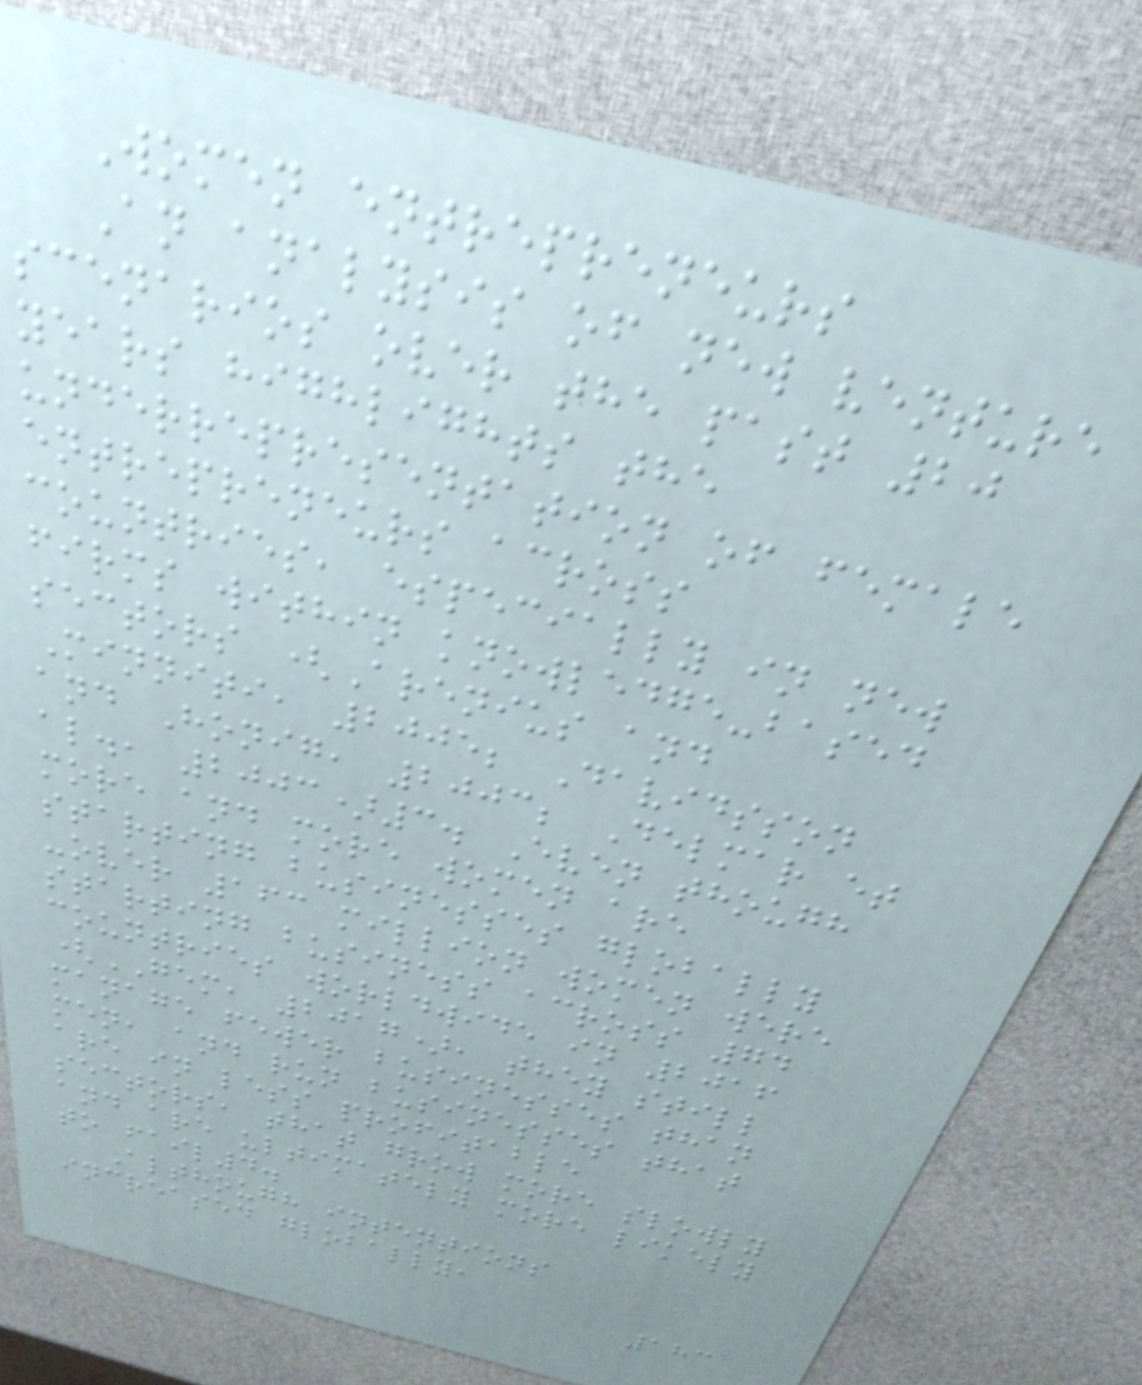Women entrepreneurs
An analysis of new venture
scenarios over the past 20
years highlights the
underrepresentation of female
entrepreneurs across
countries, especially in new
firms within knowledge-based
sectors (Arenius and
Minniti, 2005; Davidsson
and Honig, 2003; Delmar et
al., 2003)3. Even though
more and more women are
starting businesses globally
-over 163 million women were
starting business across 74
countries worldwide in 2016
(GEM, 2017), they still
manage fewer businesses than
men, and run businesses that
are in less profitable
sectors, that grow more slowly
and are ultimately more likely
to fail4.
Although intentions
increased globally,
183
